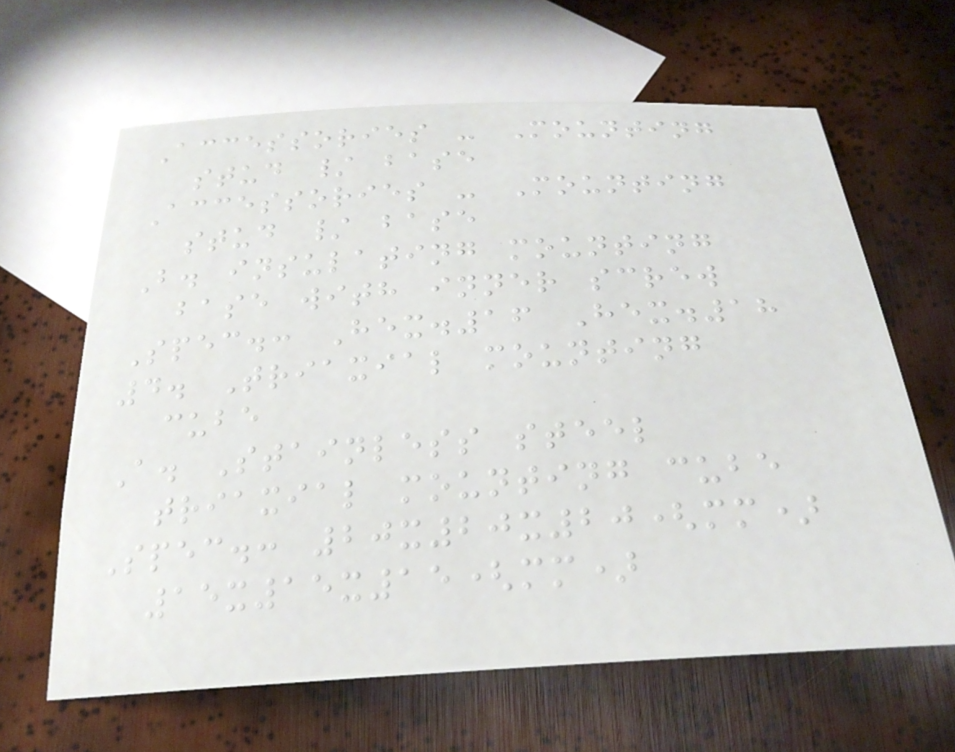Accessories - Mounting
stud / base
Accessories - Mounting
stud / base
B. insulating mounting
base with inner screw
Spec.: Hex.16 Hex.18
4. Triaxial mounting
cube
A. Stainless steel
triaxial mounting cube
Spec.: 20x20x20(mm)
15x15x15(mm)
